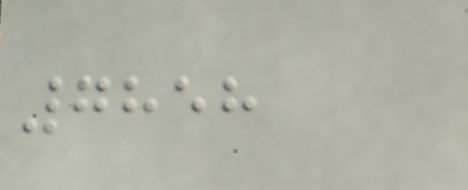7858
